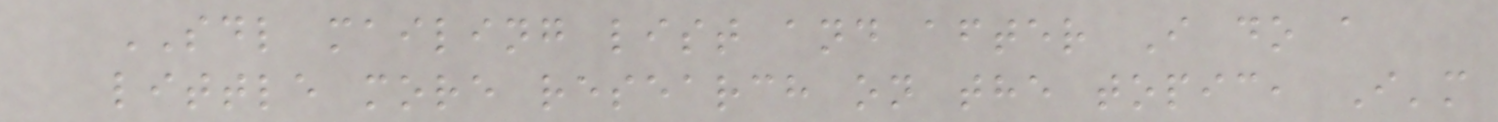SDL mailing list and after I do a
little more research on the topic, I'm
